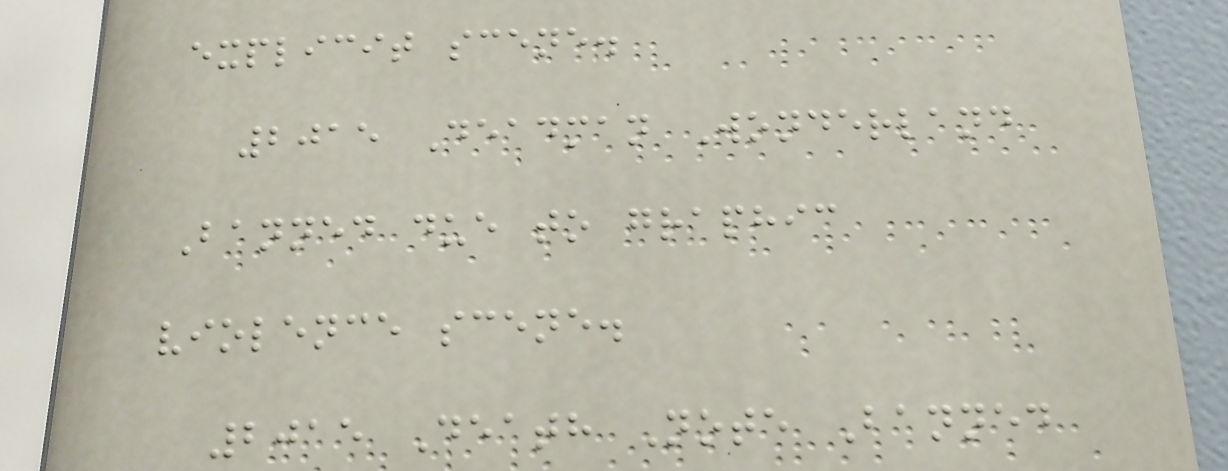explicit scene.
2015 Deadman Wonderland
Banned due to graphic
violence scene.
2015 Death Note Banned
